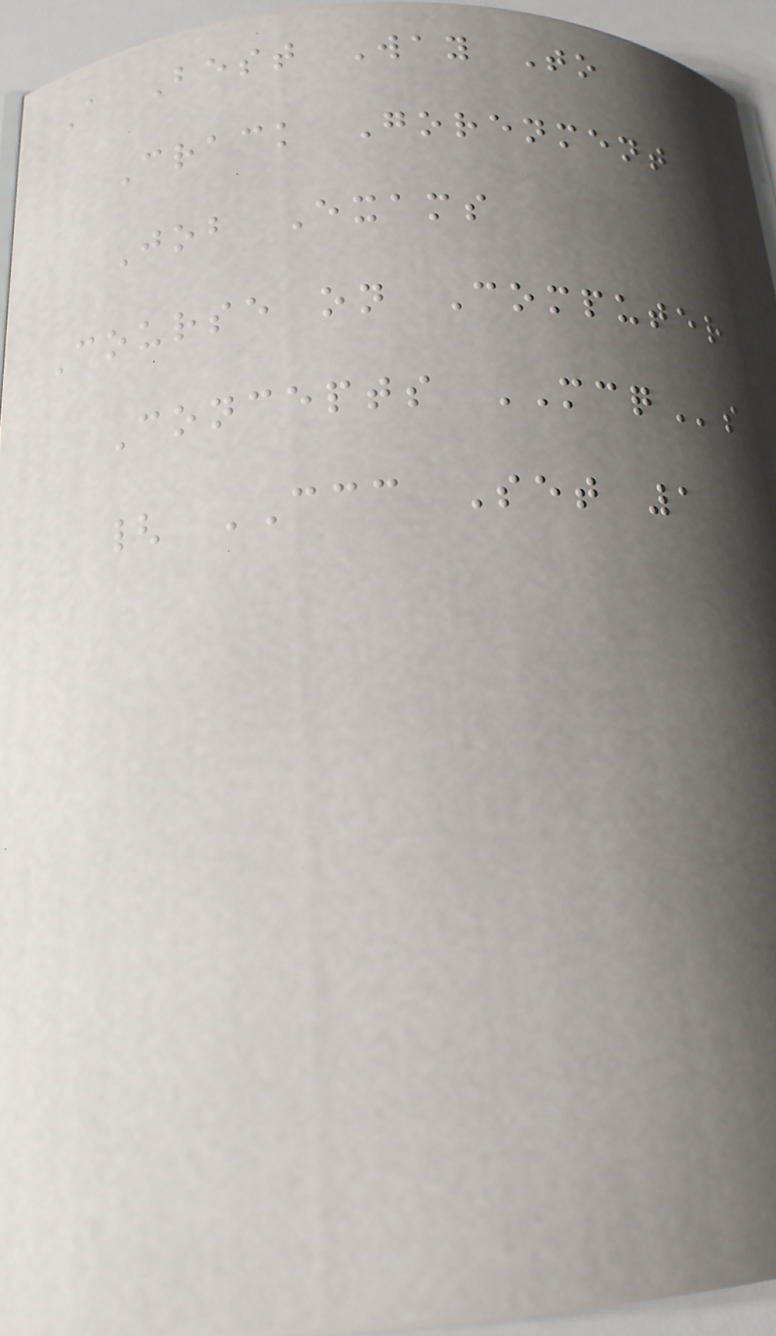A Best Way To
Crack Gorenment
Job Exams
Course on Computer
Concepts MCQs
{ CCC Set 1
